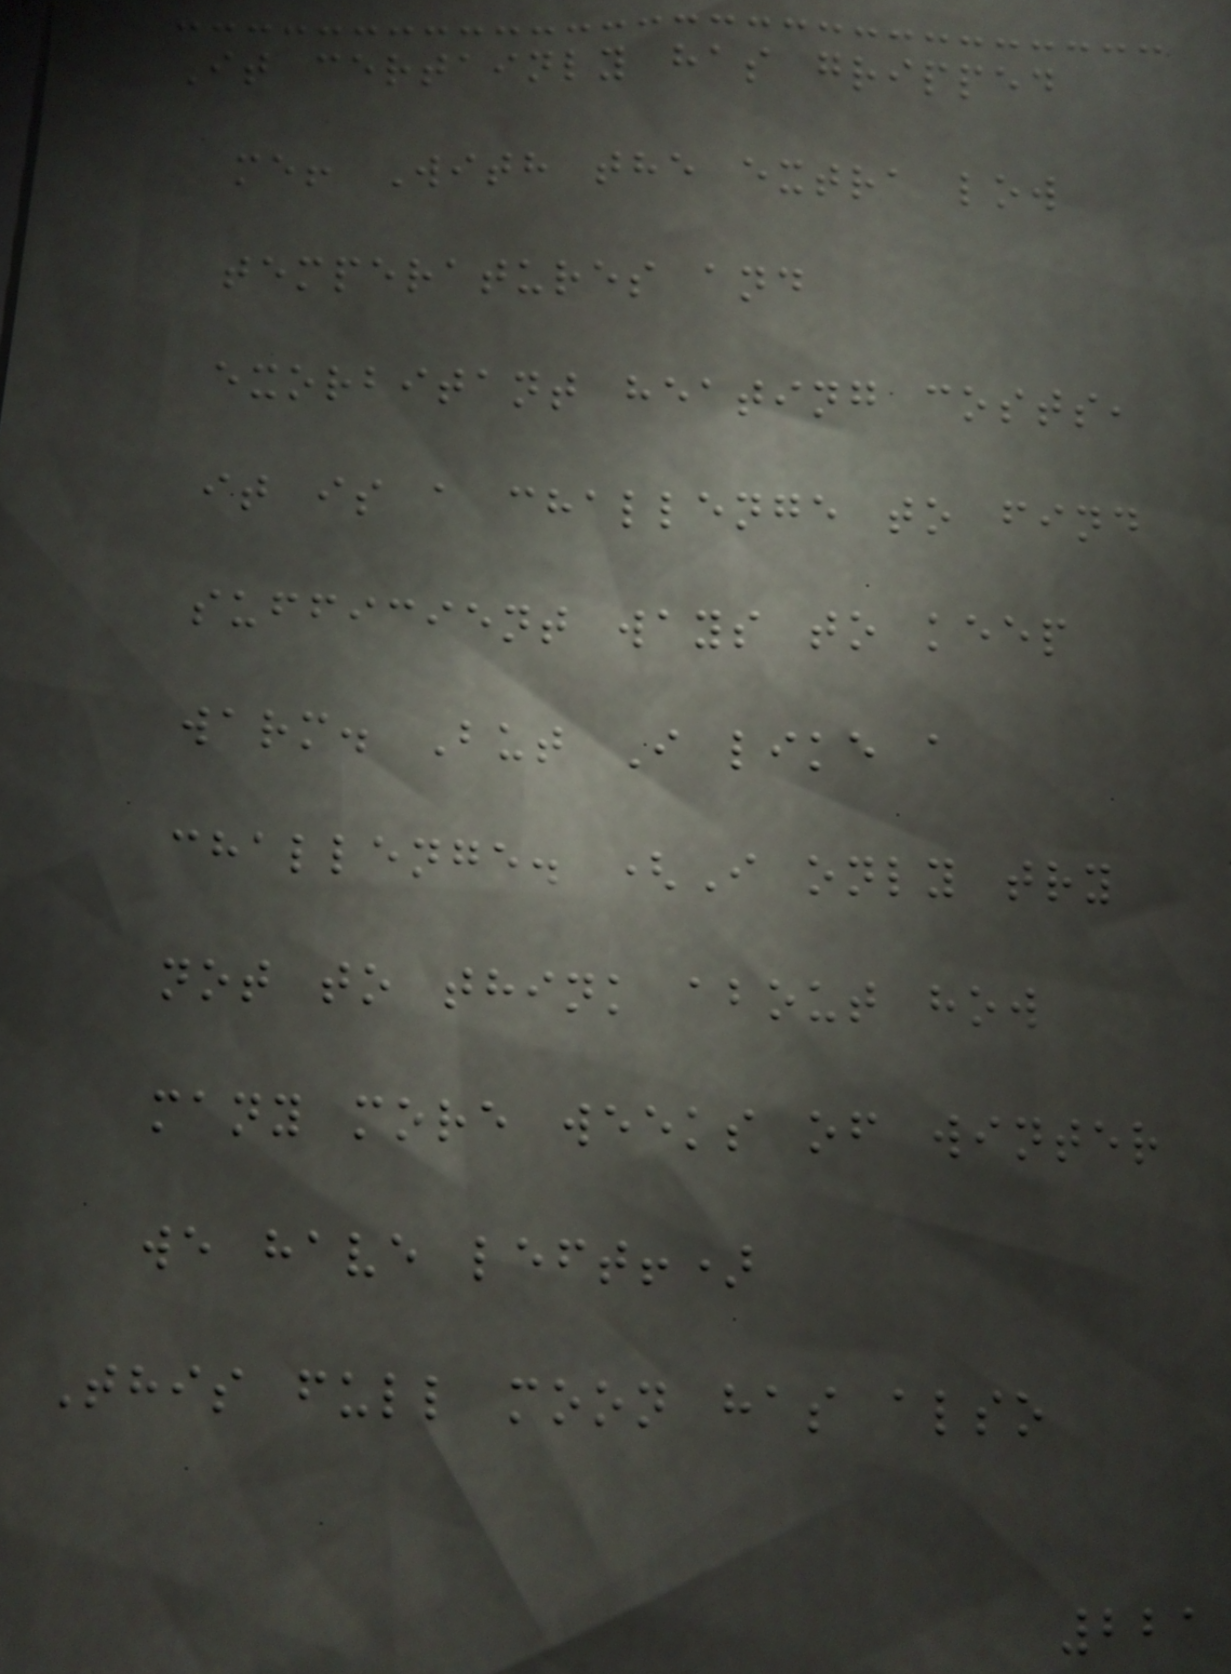It certainly has gripped
me! With the extra low
temperatures and
exorbitant heating costs,
it is a challenge to find
sufficient ways to keep
warm. But I like a
challenge. (I only try
not to think about how
many more weeks of winter
we have left!)
This full moon has also
221
